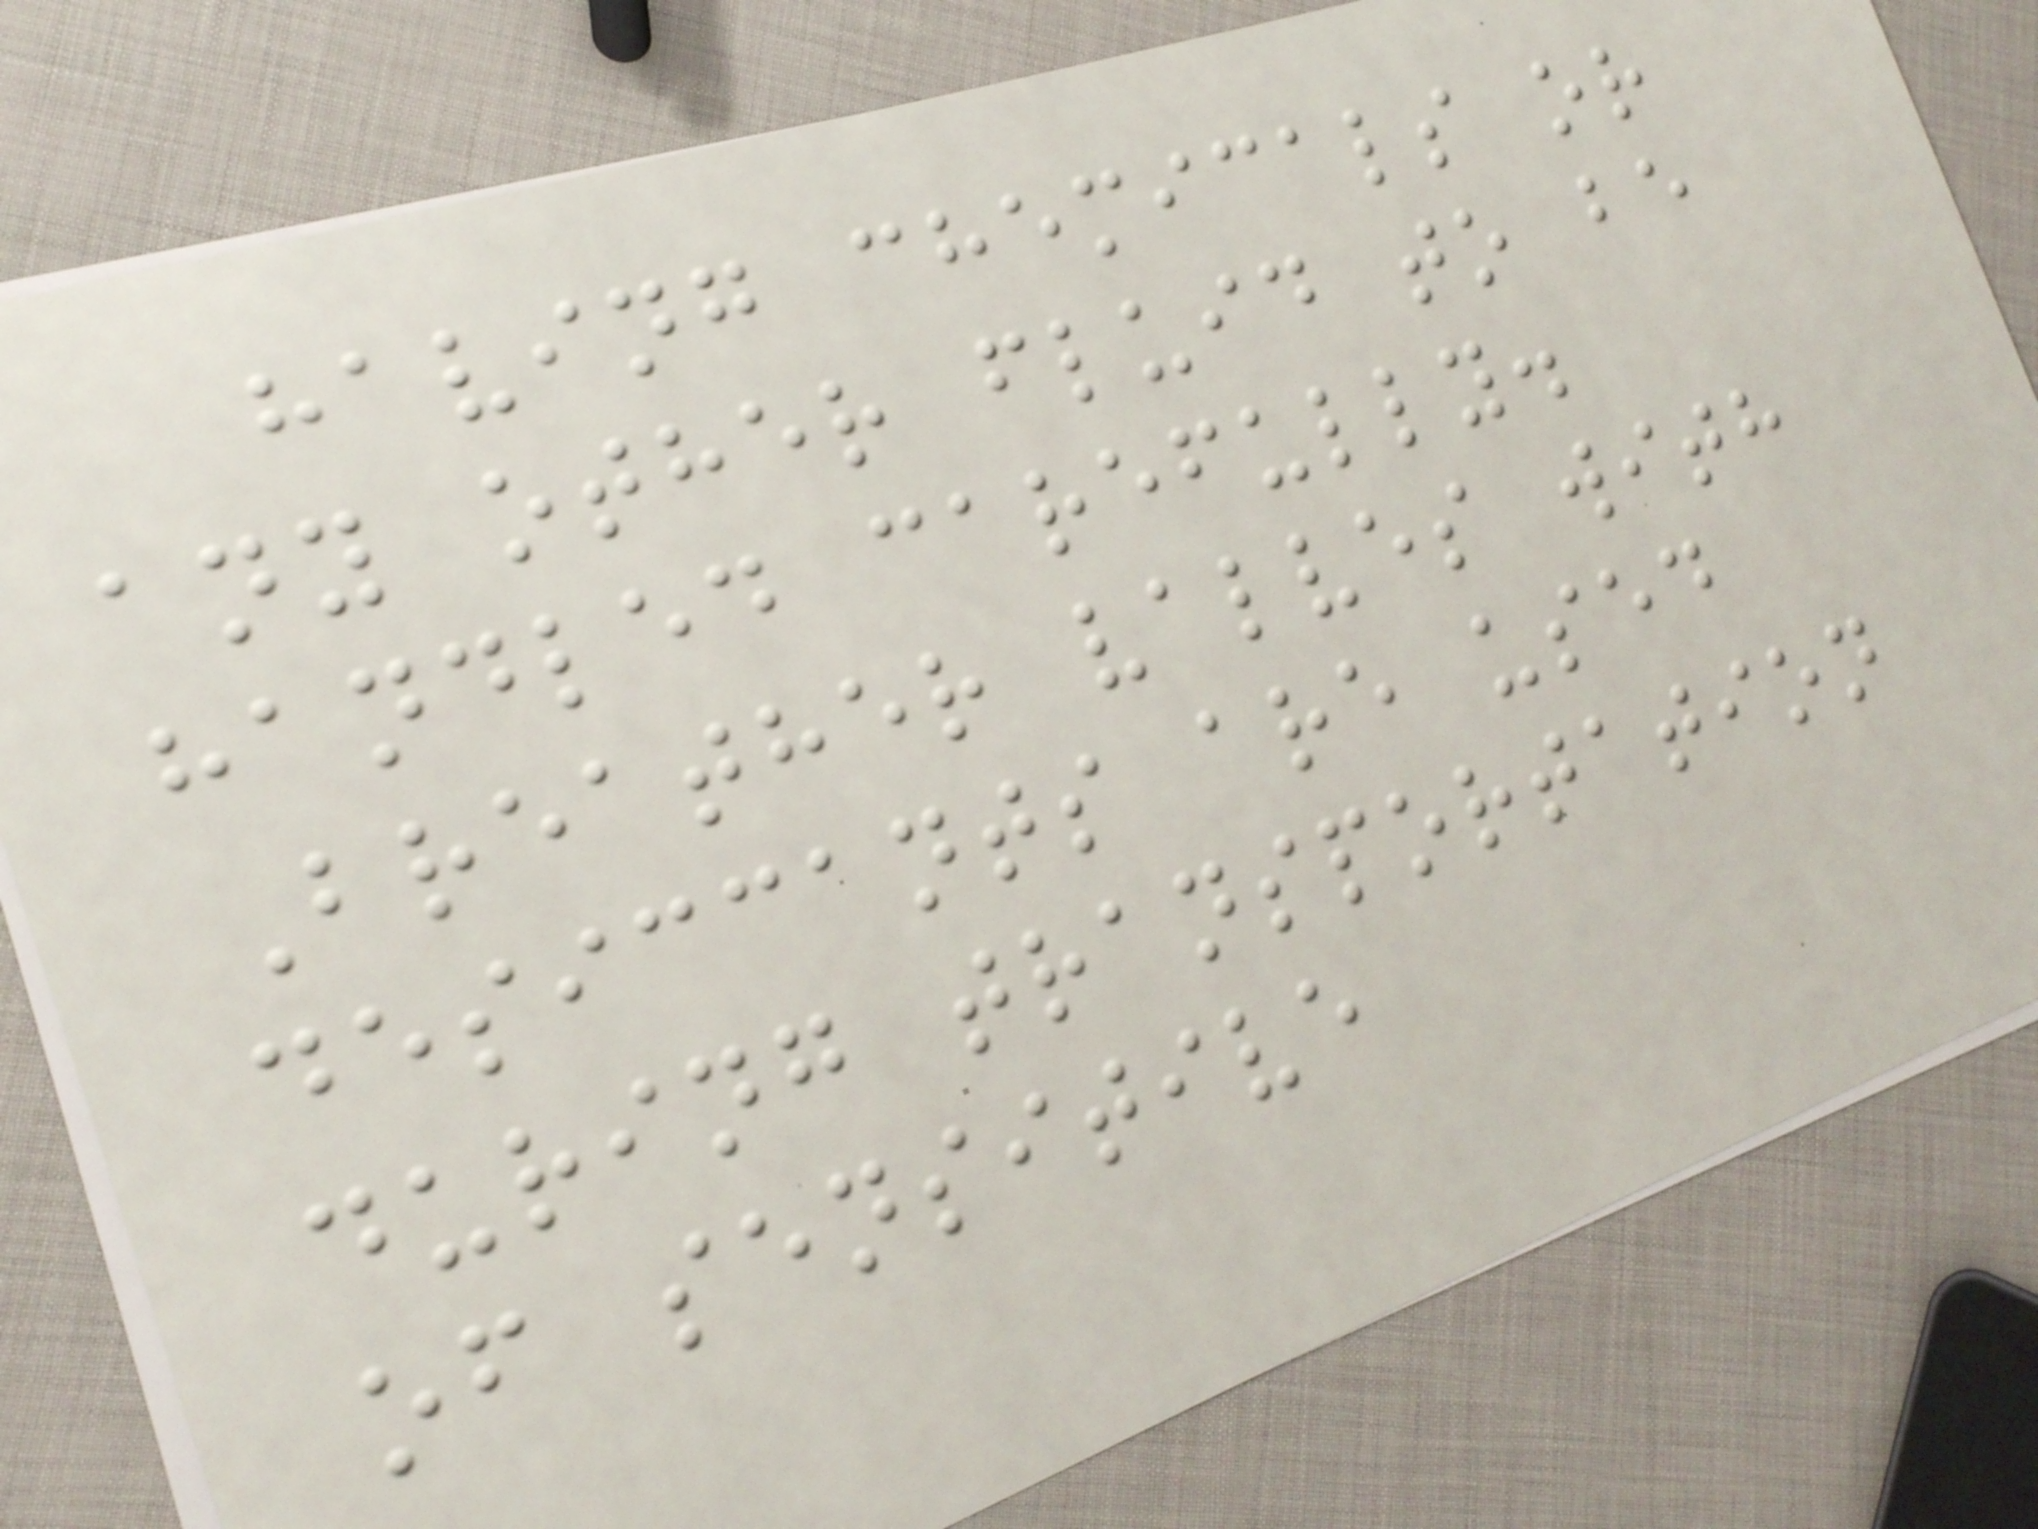having chemicals or
any other fluid to be
handled carefully.
Breather valves with
desiccants are used
during transportation
of sensitive
